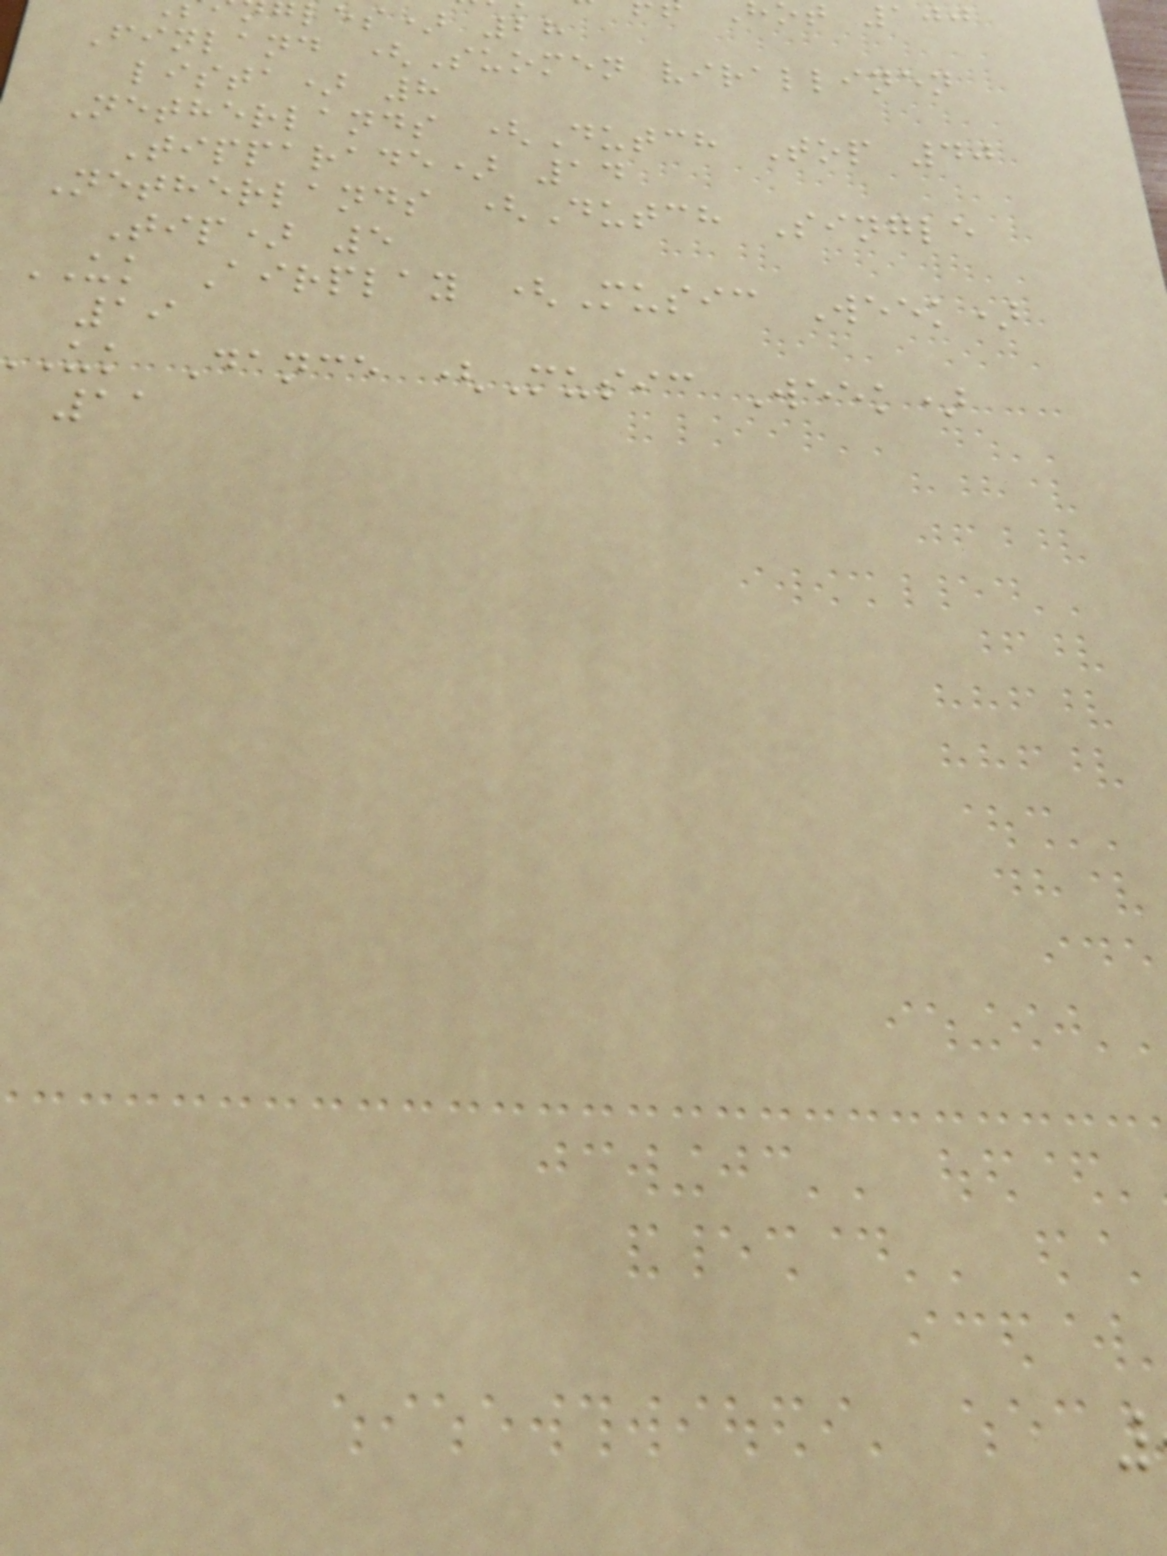les) 28
Finland (Suomen virallinen
lista) 8
Netherlands (Dutch Top 40
Tipparade) 14
Netherlands (Dutch Single
Tip) 5
UK Airplay (Music Week)
19
uk Dance (Music Week)
11
